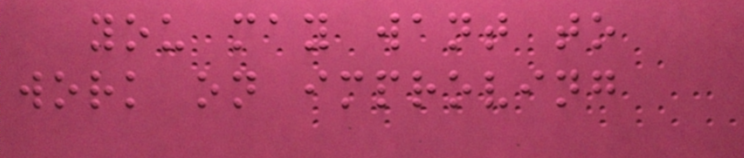you may want to
work on improving
